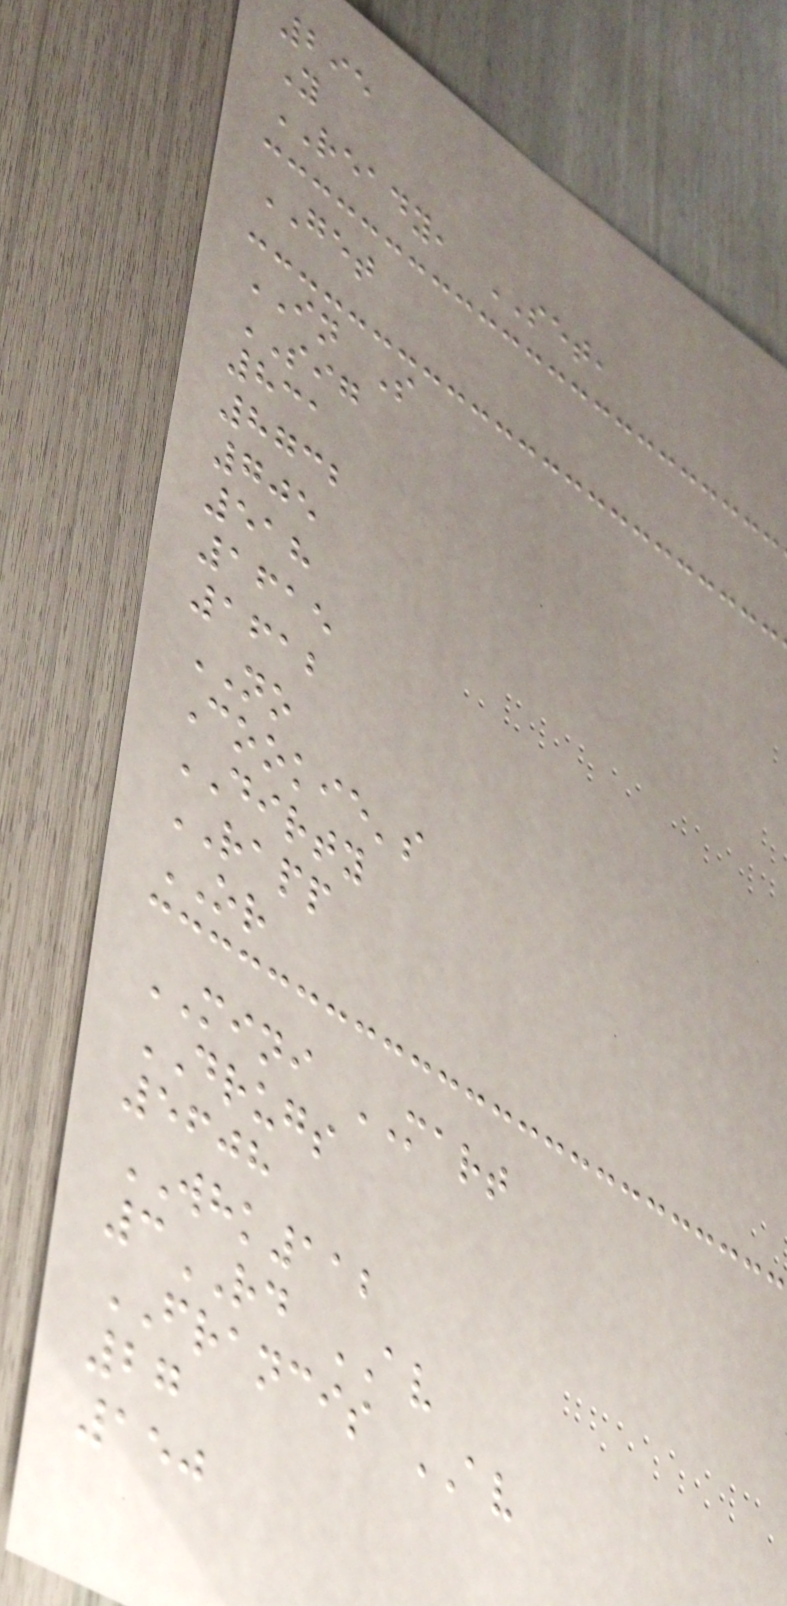295
Y
READY, SET,
GET
IN S
SIG
831
8732
705
518
1615
1612
NO
Cookie's
DIRTY
RAPP
OR
MINI MART
DRUGS
5608
WHK112
3RD AV
FRANCIS AV
27
150
